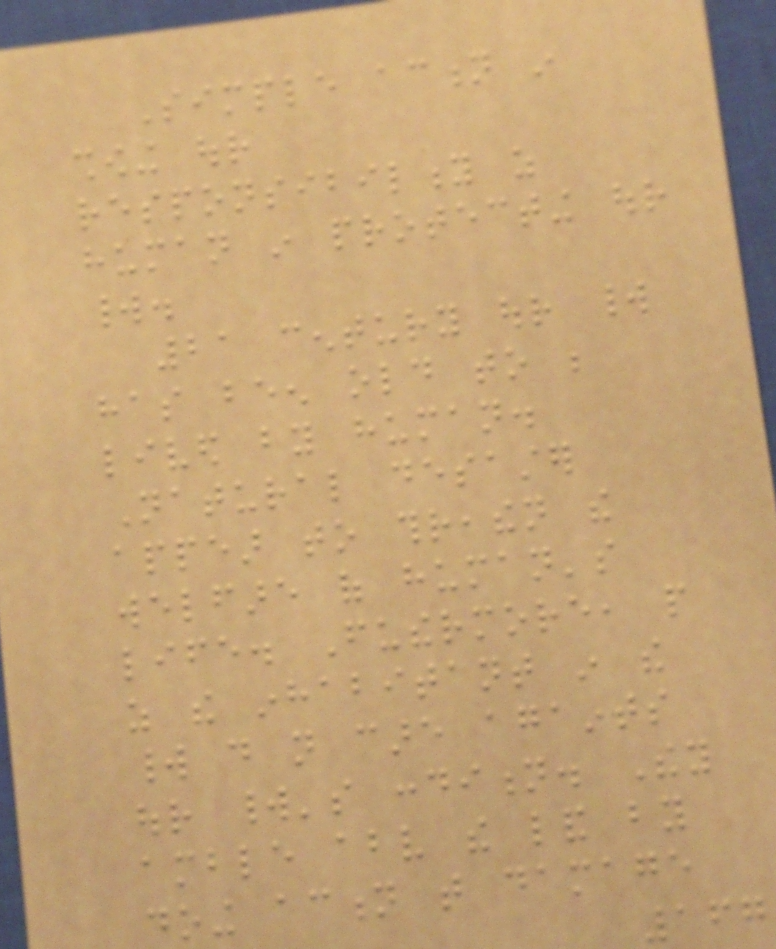Simple action in
showing our
responsibility as
human in protecting our
world.
21 century our world
has been old to be
lived by human.
Natural desaster
appear to threathen the
welfare of human's
life. Futhermore, people
as the inhabitant in the
world do not care againts
our world's condition. They
amble above the land by
doing action that damage
167
